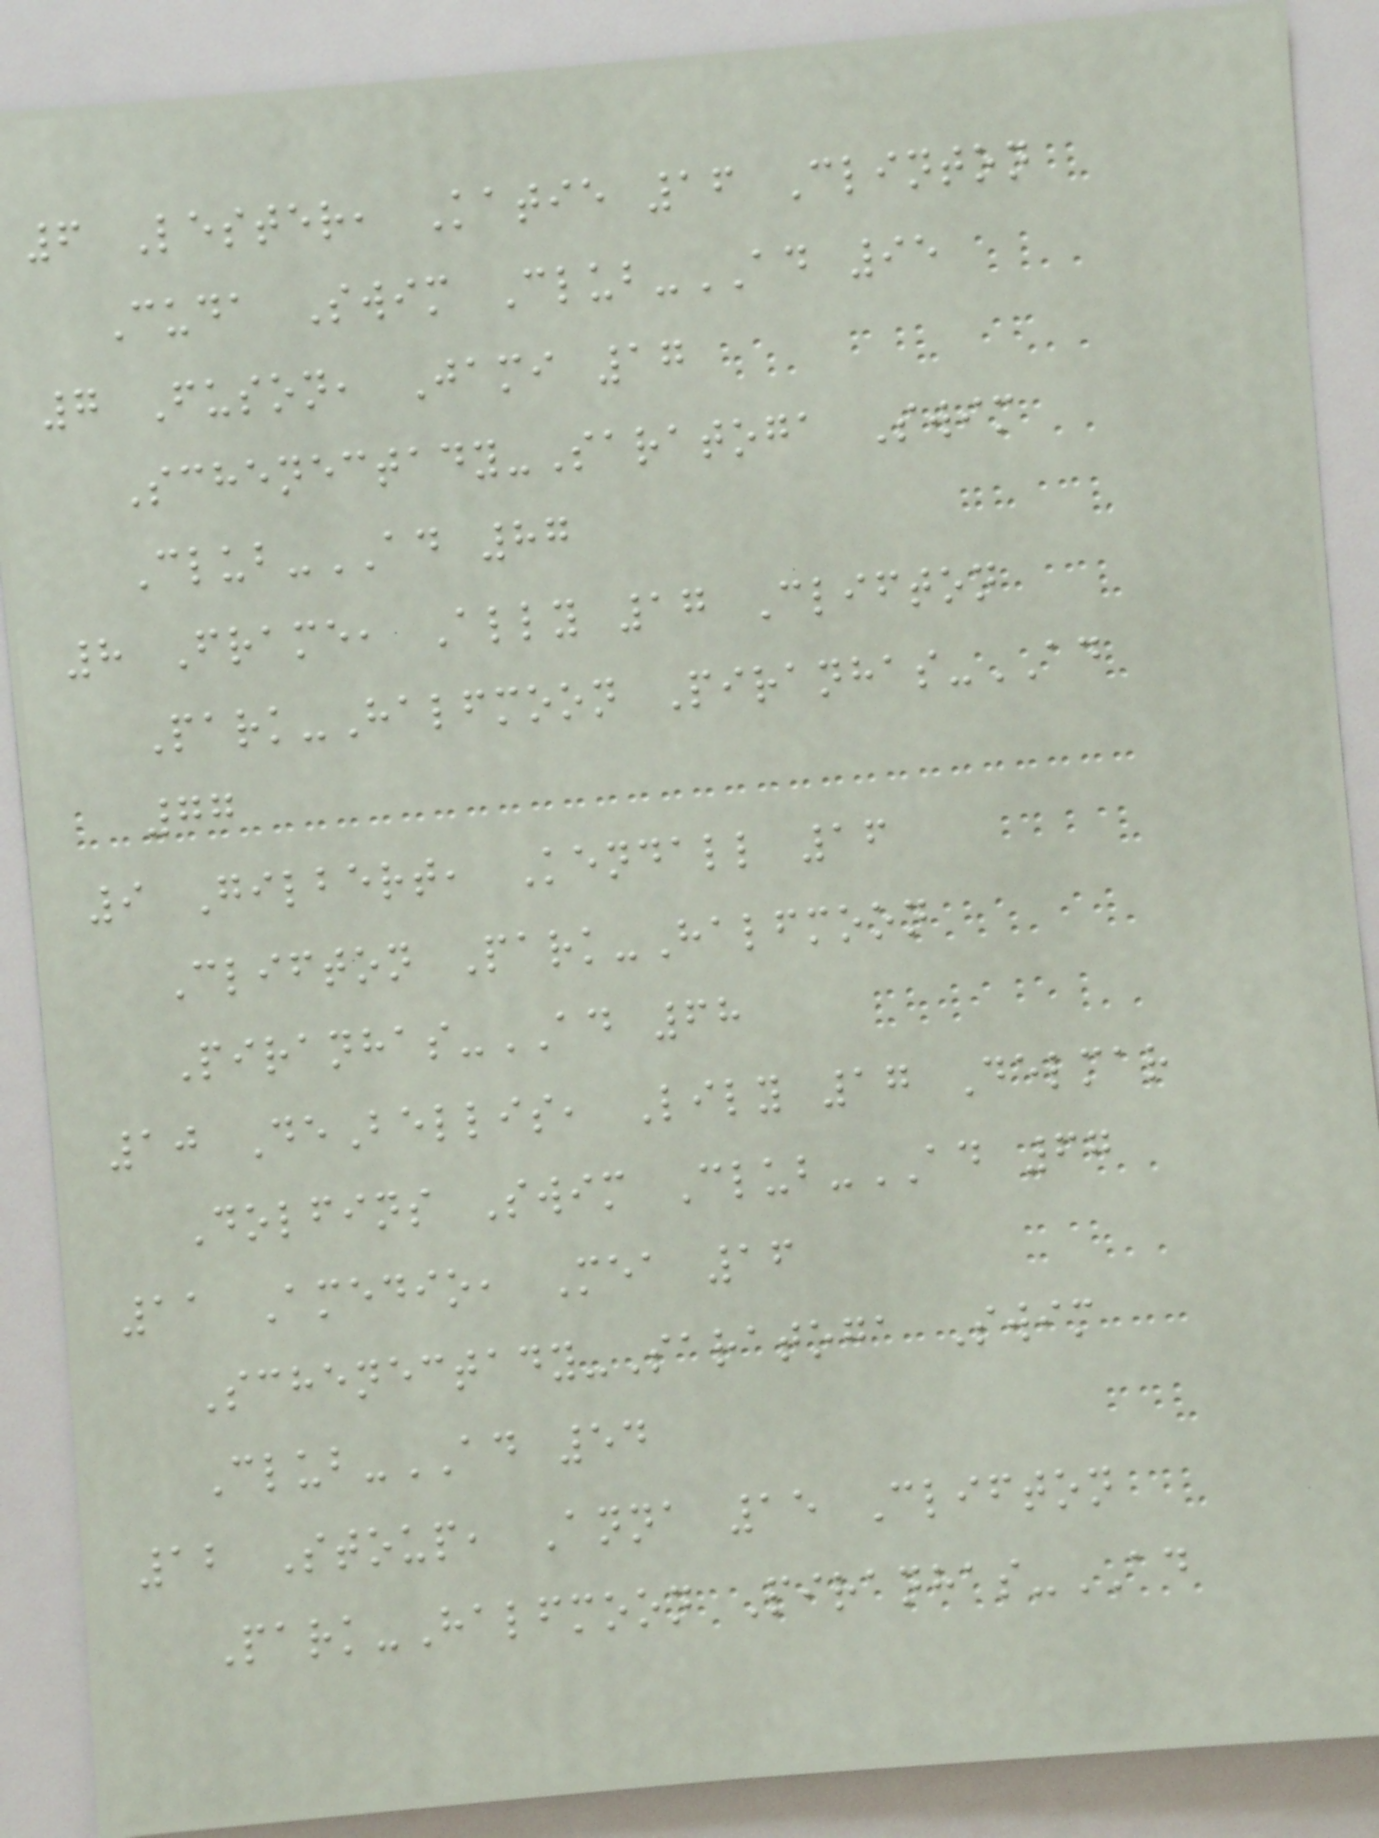6 Lester, Katie 16 Clinton
Cuda Swim Club-AD 95
7 Fuson, Jami 17
Schenectady-Saratoga Swim
Club-AD 87
8 Frame, Ally 17 Clifton
Park-Halfmoon Piranhas-AD
77
9 Gilbert, Kendall 16
Clifton Park-Halfmoon
Piranhas-AD 68
10 DeBellis, Lily 17 Delmar
Dolfins Swim Club-AD 67
11 Amedio, Mea 16
Schenectady-Saratoga Swim
Club-AD 54
12 Stoup, Anna 15 Clifton
Park-Halfmoon Piranhas-AD
